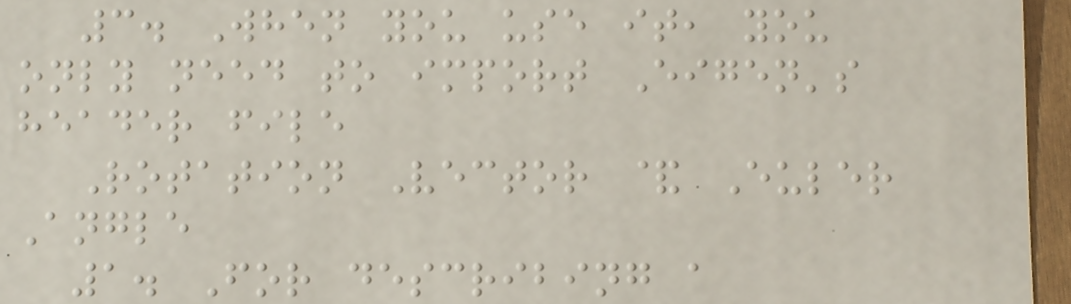3. When you use it, you
only need to import Eigen's
header file
Rotation Vector & Euler
Angle
1. For describing a
